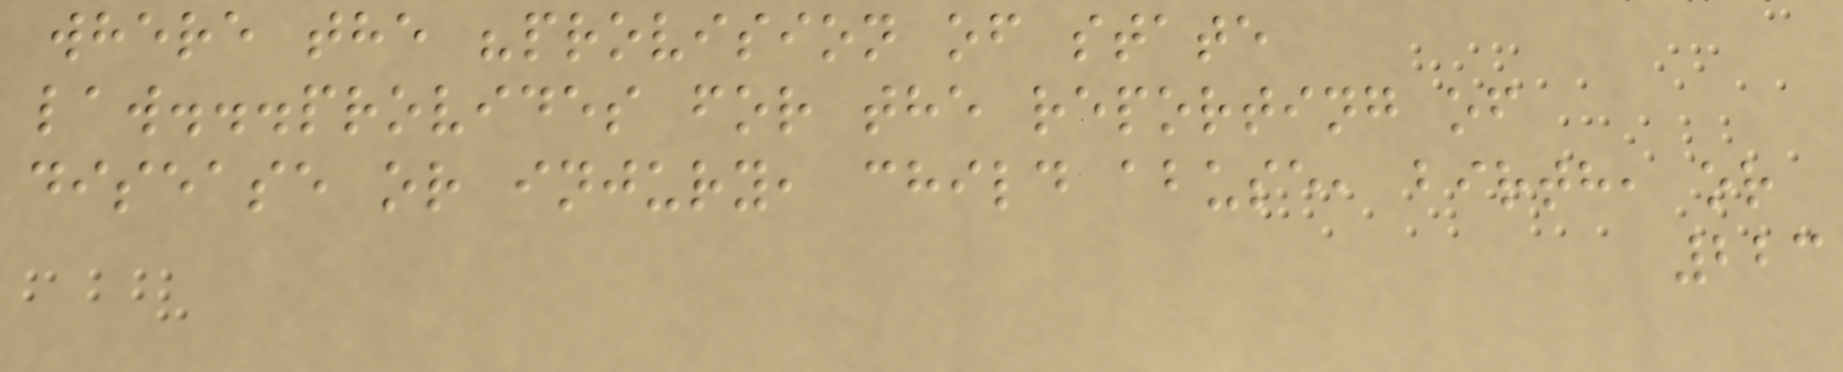where the "provision of state
law...provides for the reporting of
disease or injury, child abuse, birth, or
223
